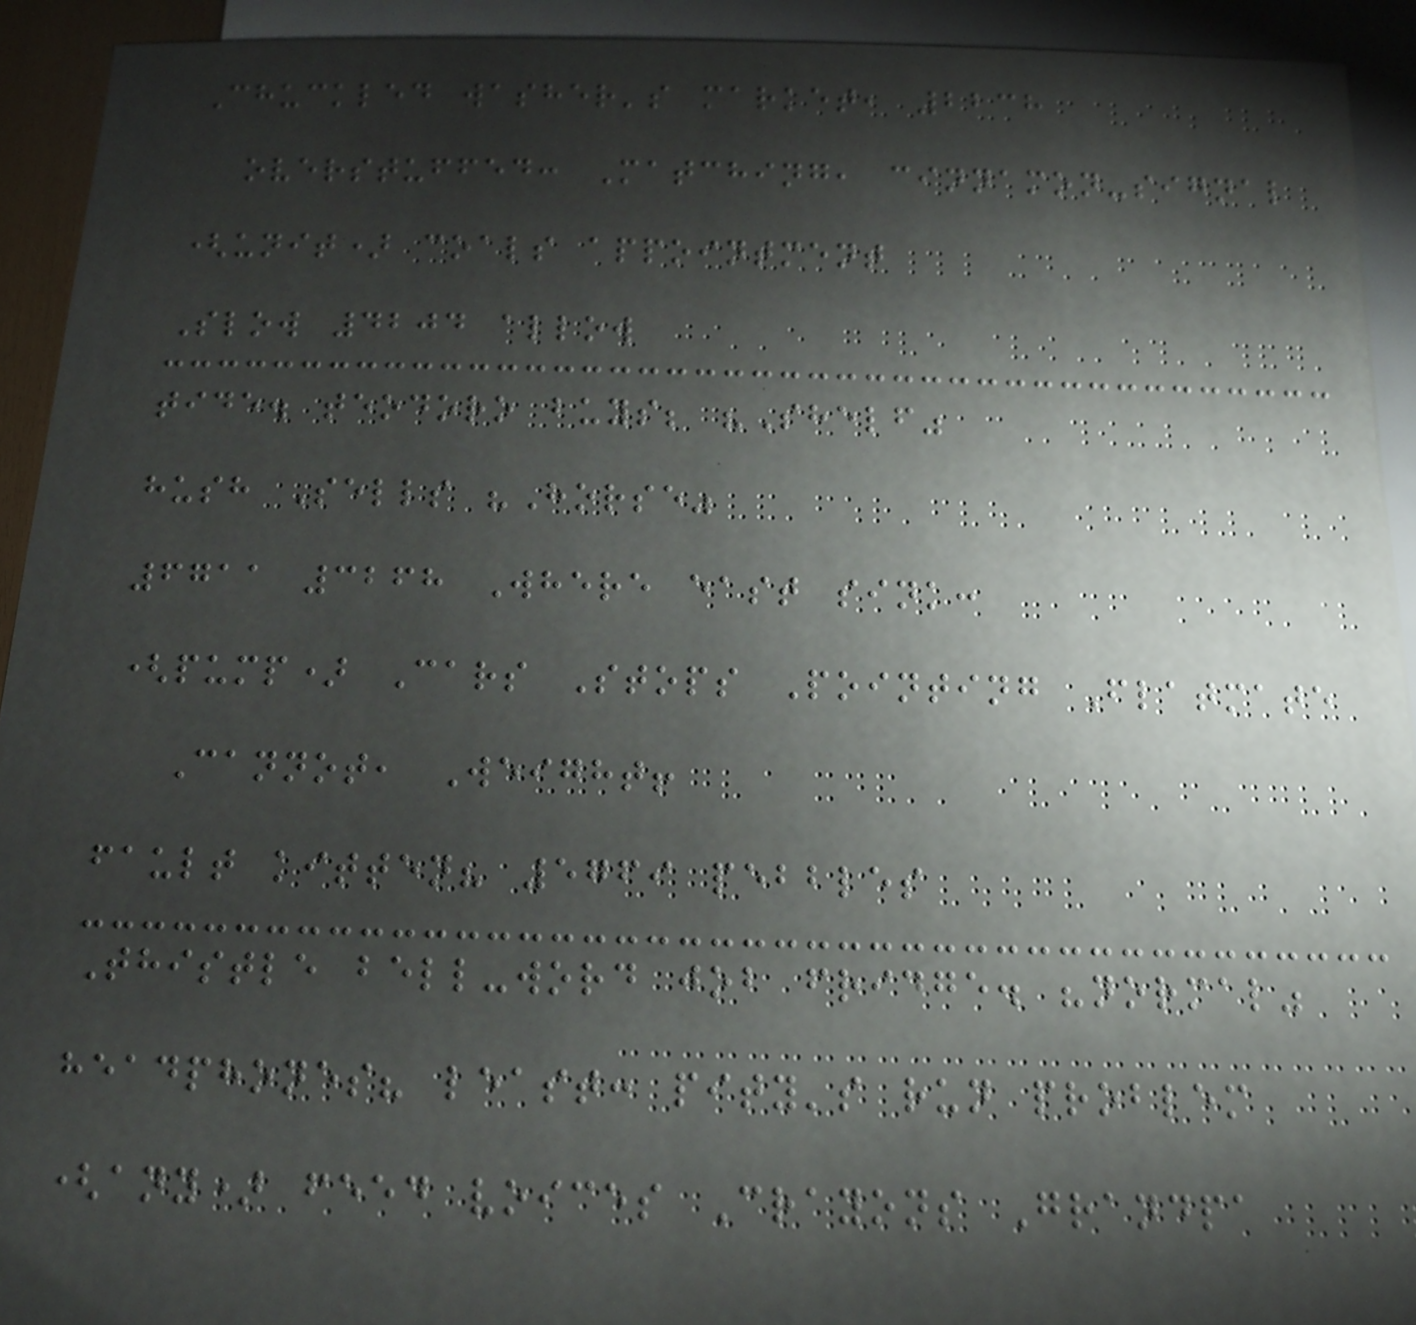Chuckled washer's market, 2238
overstuffed: Matching, cinnamon-signal
(unit) coals appointment
Slow 4204 allow
tide. teodoro buys; "Shelf"
hush Sells "Horse"
6711 3268 Where east sink:
(pump) Cars Stops Pointing Flatmate
Cannot, Weight!
fault kitten? 5769 pebbles
Thistle bell-word job fridge. "normal"
headphones? least: pity's run problem
(any) feed voices Crayons Grandpa
